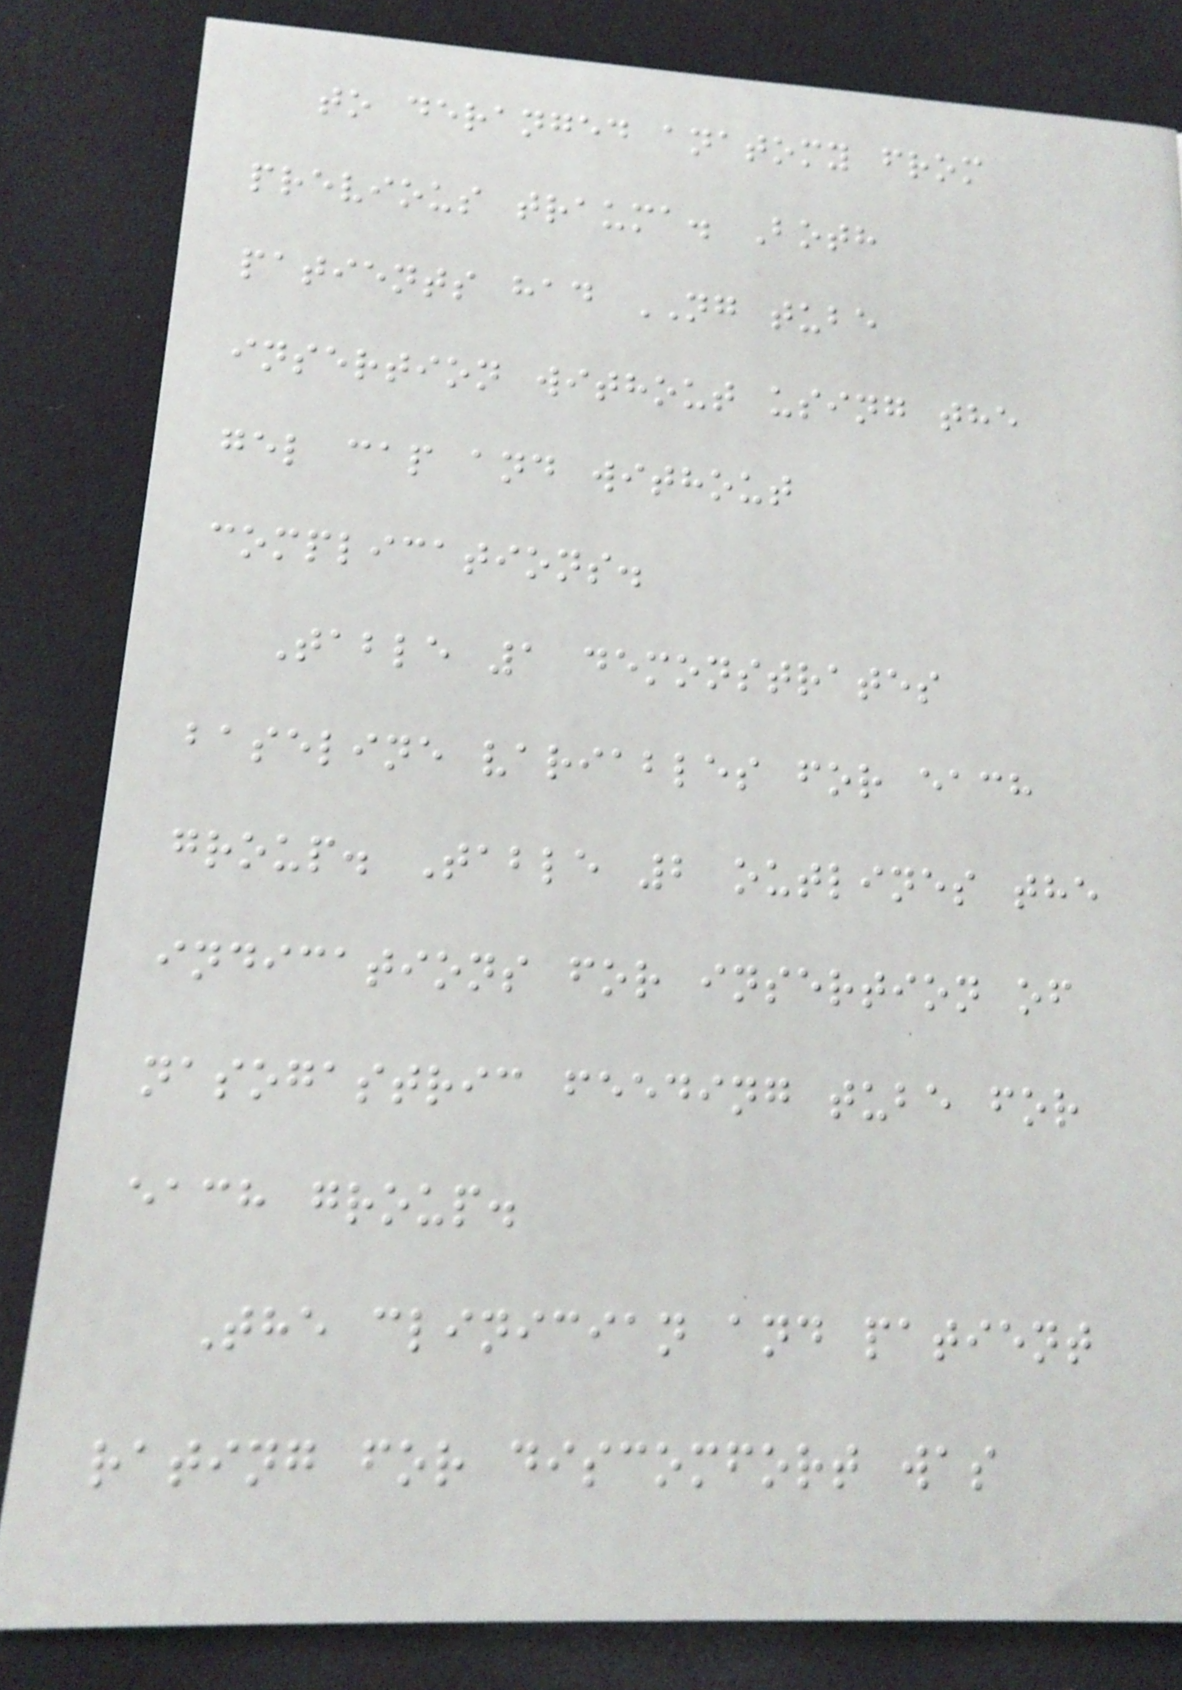to deranged anatomy from
previous trauma. Both
patients had NG tube
insertion without using the
gel cap and without
complications.
Table 1 demonstrates
baseline variables for each
group. Table 2 outlines the
indications for insertion of
nasogastric feeding tube for
each group.
The clinician and patient
rating for discomfort was
